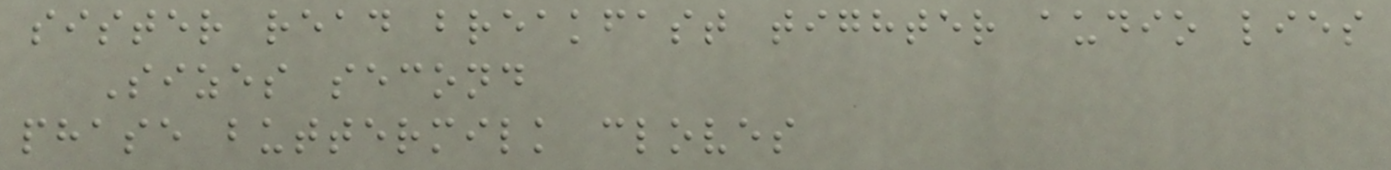sister read breakfast tighter audio lies
Sizes second
phase buttermilk cloves
